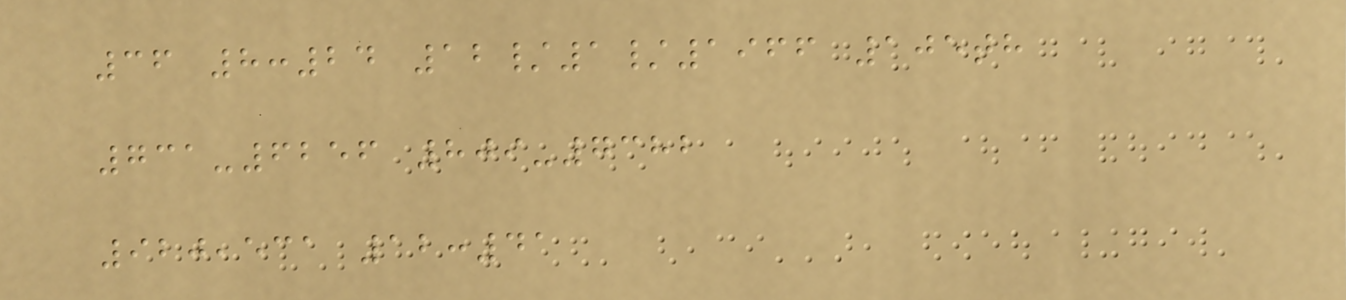36 8:24 12/1/1966 105th
731-6256 809-7382
920,531 12:41
